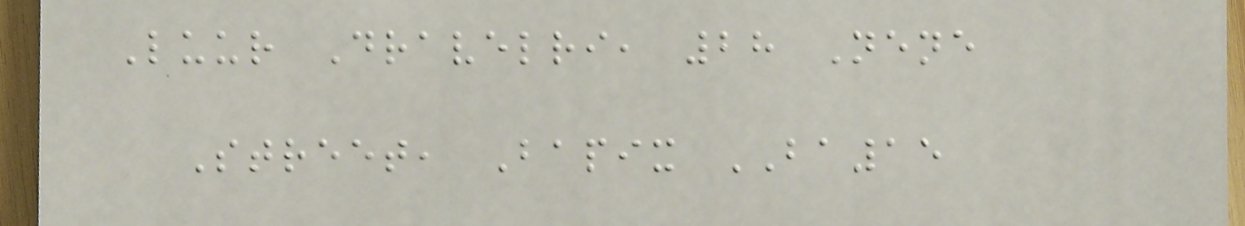Luur Dravelri, 28 Nene
Street, Bapix BA15
